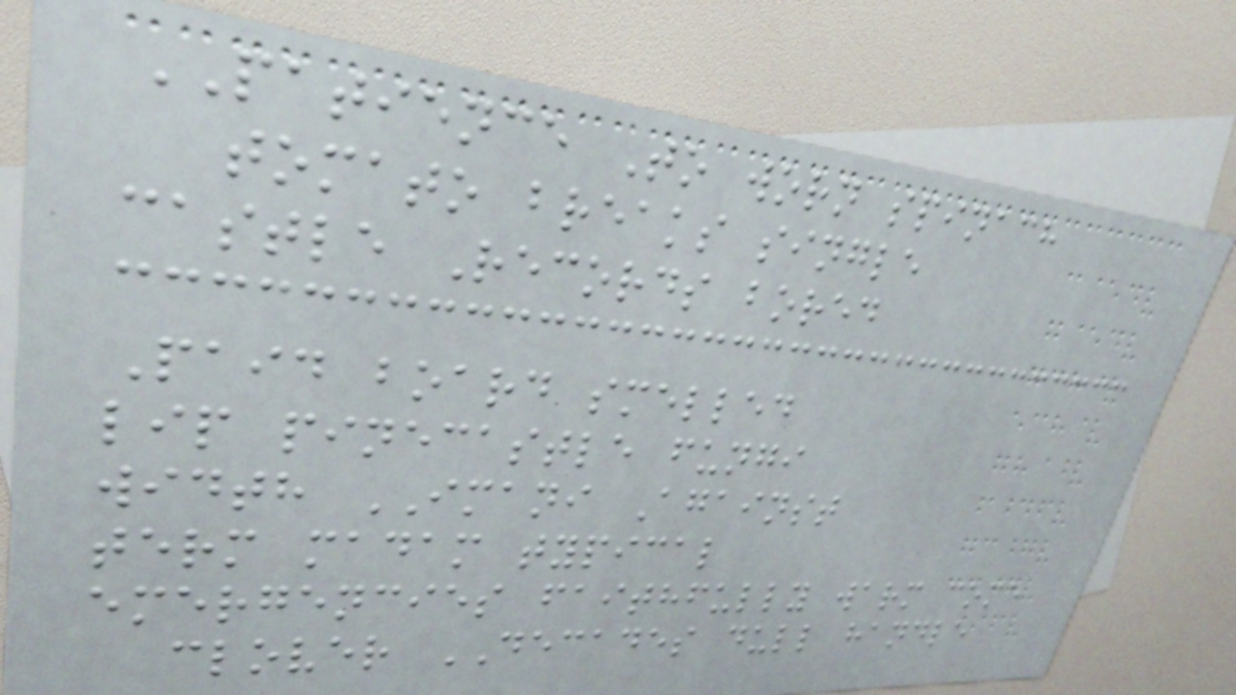PATIENCE To worn spinach
tomato breaks single
castle Records bored
Paid board smelled
lip pinecastle fungi
width IMANI Against
term madam typical
emergencies faithfully warm come
clover DECADES dull handle
